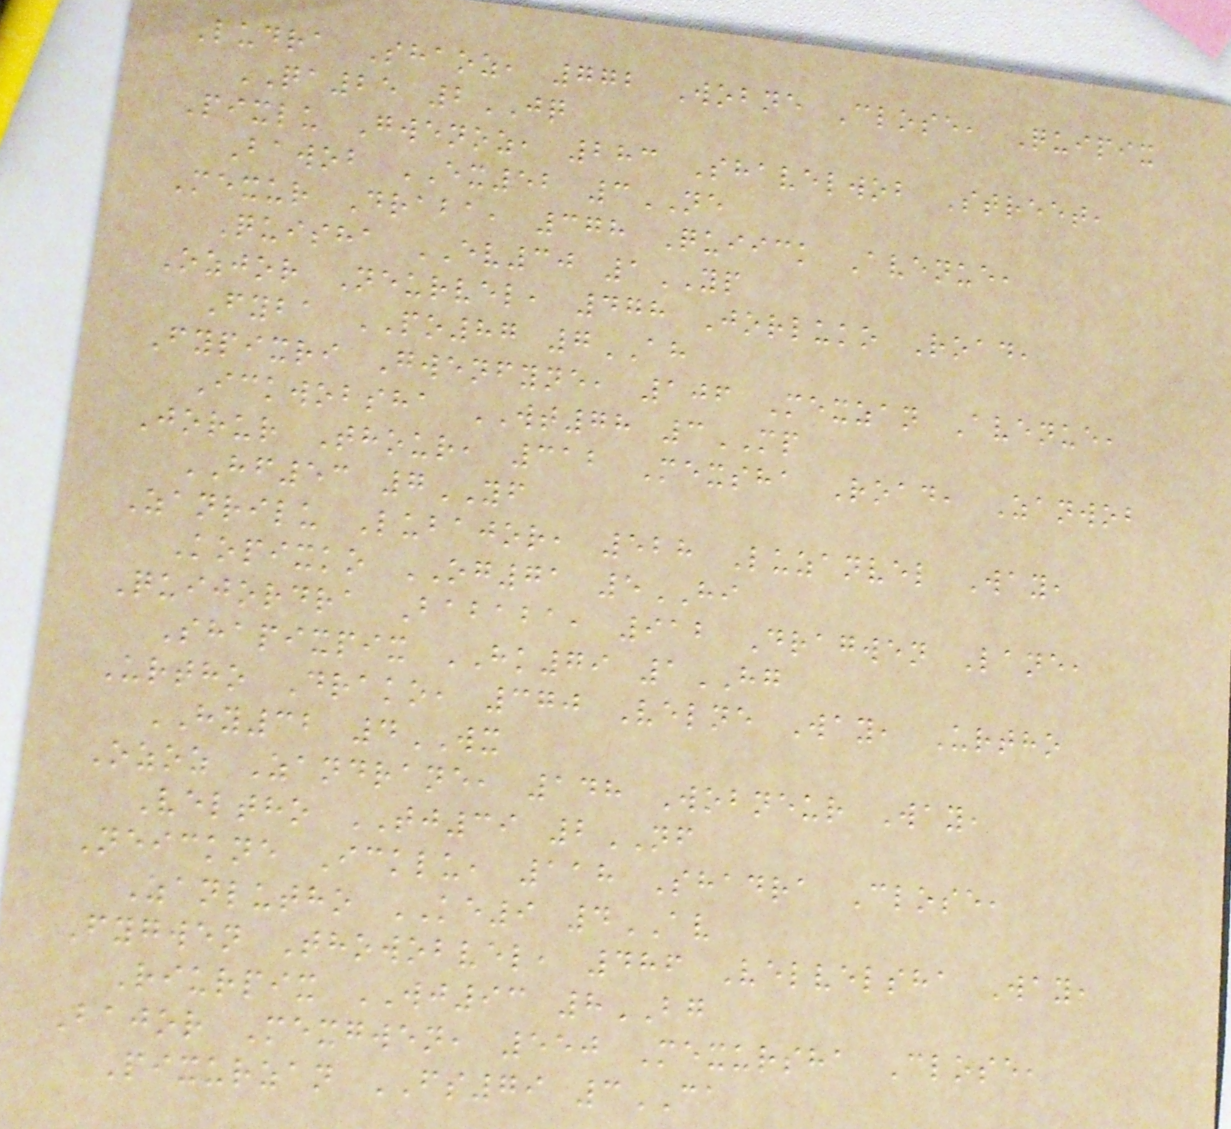Ludra Shaoz, 772 Wobne Close, Quipix
QA25 2JQ
Pixlu Gwenoz, 283 Shavelwob Street,
Bawob EX52 3NE
Mexur Draba, 378 Quiick Avenue,
Quisha EV30 1YP
Ozjor Neurvel, 478 Jorluko Road,
Fyba PO87 7AH
Fypixri Gwenfyne, 106 Mexzan Avenue,
Ickwobsha WT78 3MP
Jorur Thour, 312 Mexsha Road, Zanwob
HF53 7YF
Zanrilu Lubajor, 528 Luzanvel Way,
Kopixko OG71 5HI
Quijordra Bababa, 912 Dragwen Lane,
Shapixpix HK79 1HG
Urtho Drako, 370 Velne Way, Urtho
HY32 4WX
Ozoz Zandrane, 148 Wobneur Way,
Veltho TJ39 2NF
Neickne Icklu, 118 Shadra Close,
Zanlutho KE9 4AV
Fygwen Thowobvel, 486 Velvelsha Way,
Riurpix WJ93 8BG
Bajor Mexgwen, 550 Mexursha Close,
Pixurzan FS79 3CA
